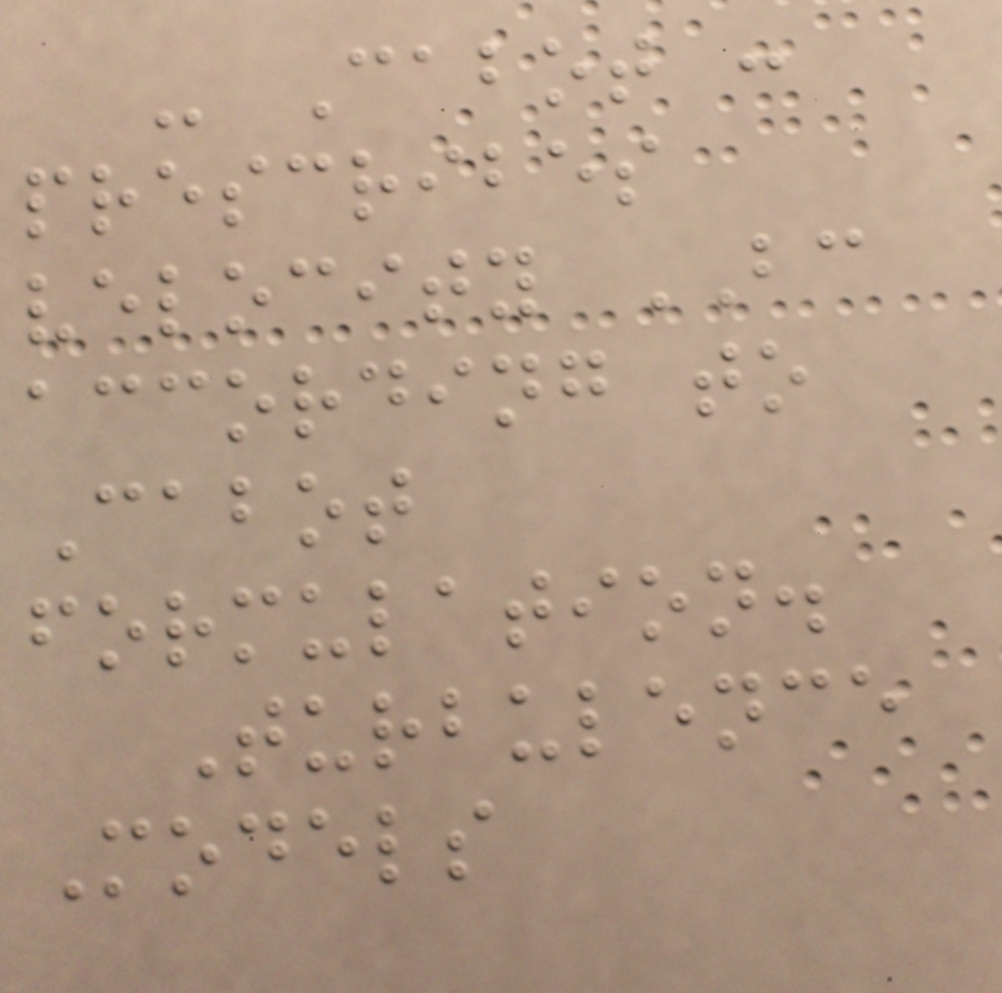- Cabot :
prescribes
velocity BC
according to
Cabot
formulation.
Turbulence
Models
